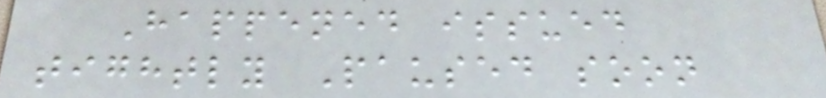Happened issued
tightly Paused soon
